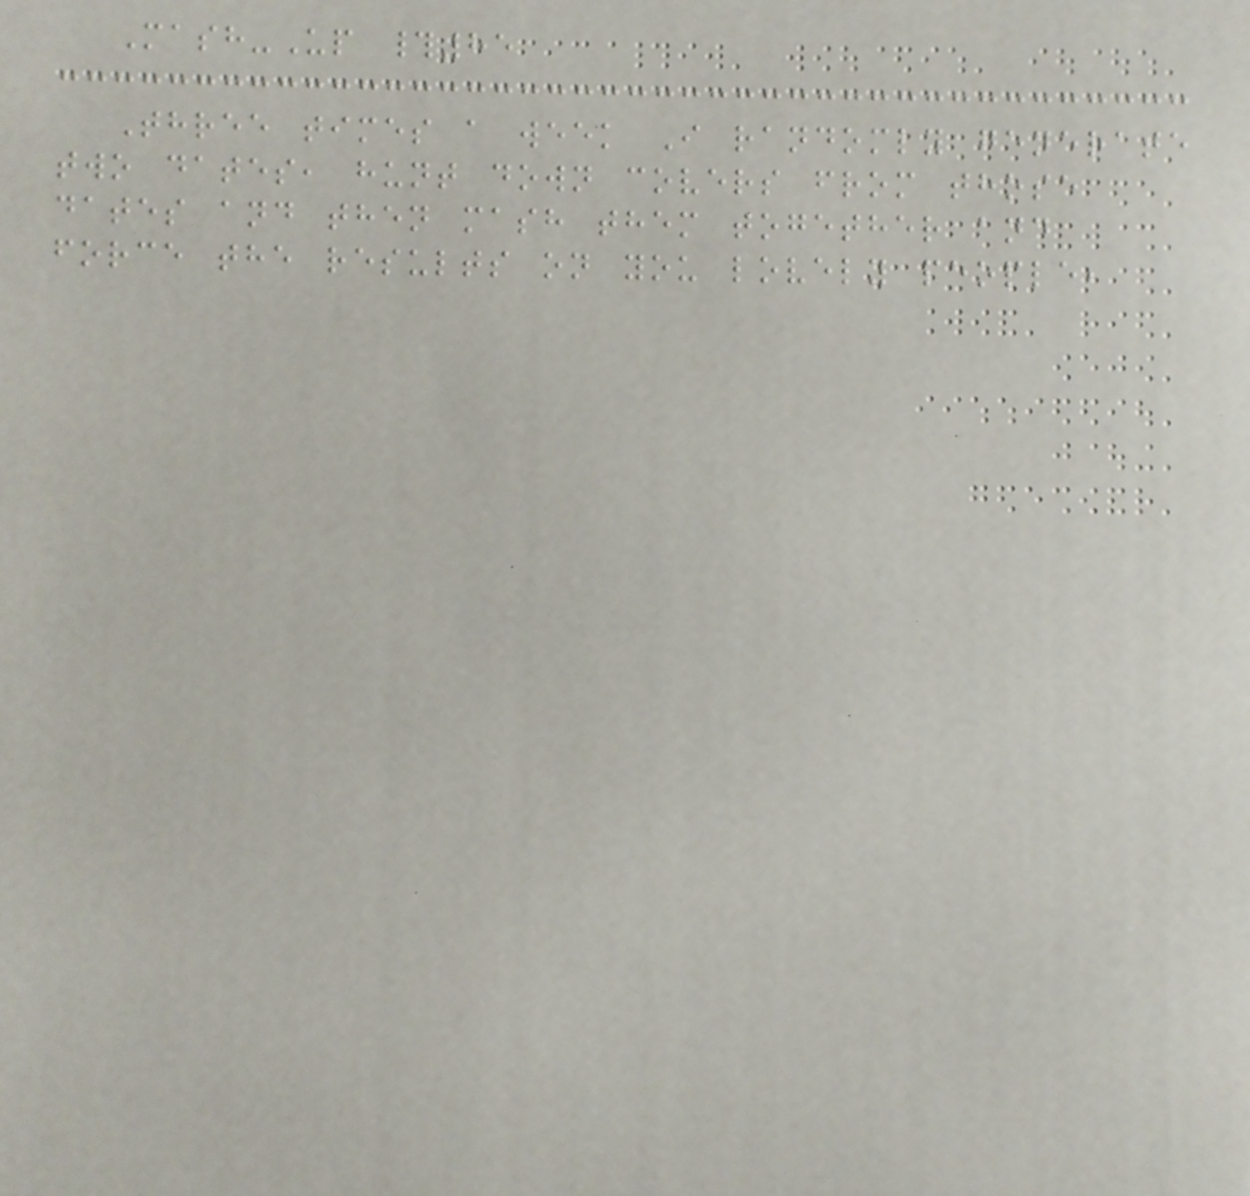Mash-Up #85
Three times a week I randomly generate
two dates, hunt down covers from those
dates and then mash them together and
force the results on you lovely people,
